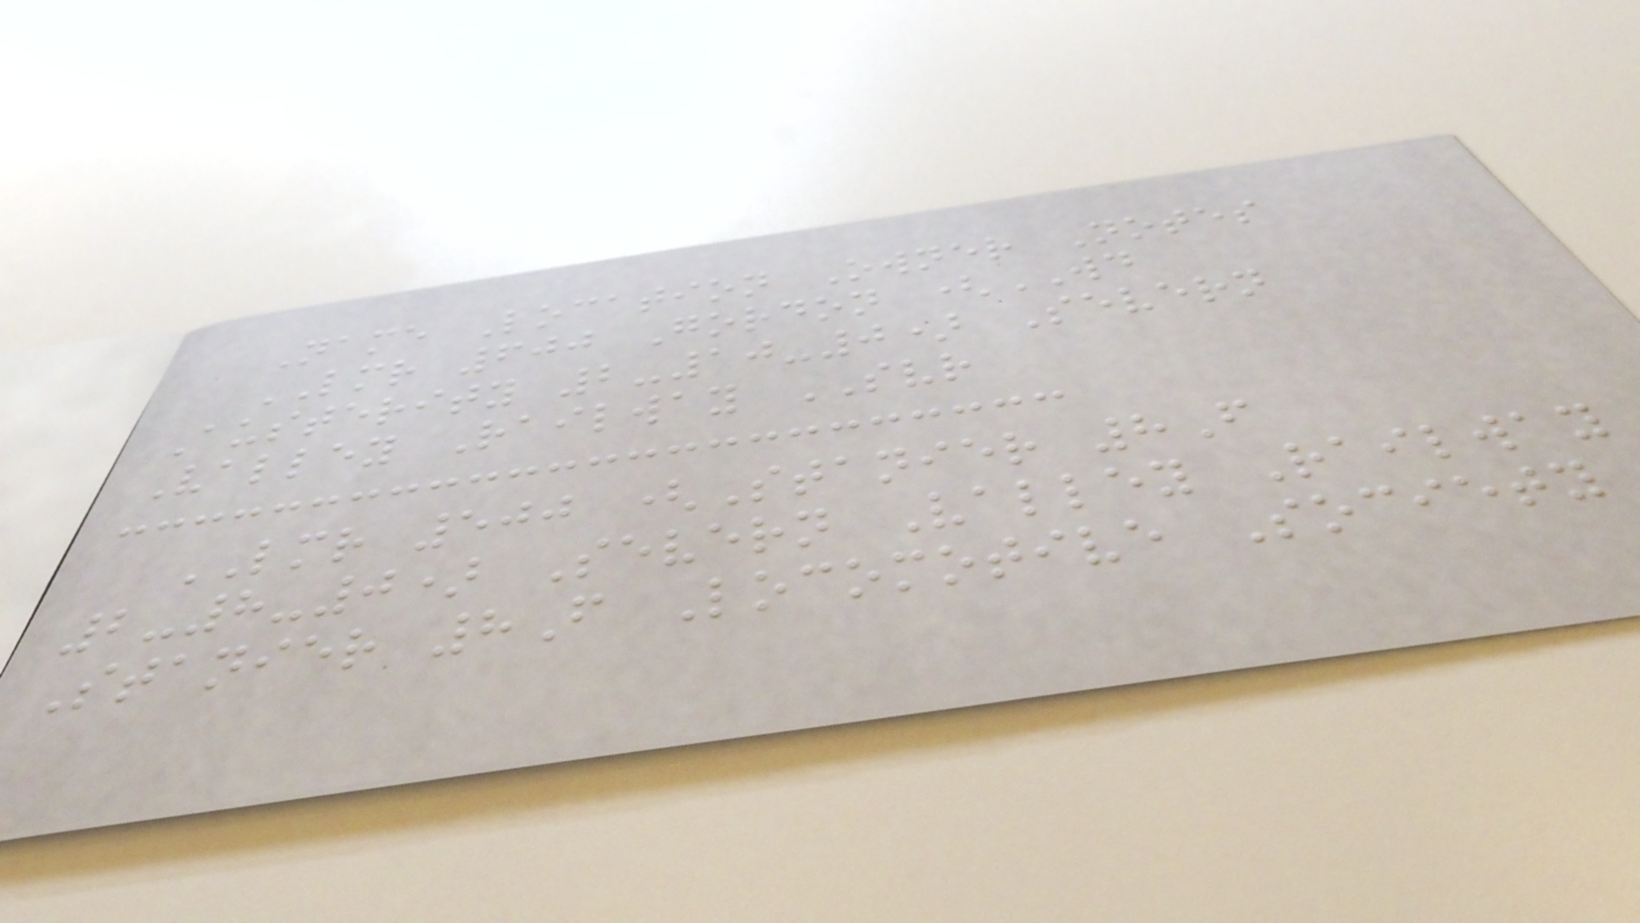Name Location Owner Notes
LMR 600 Gordon (WD
Austerity 2-10-0) Severn
Valley Railway SVR
LMR 500 (Stanier 8F
2-8-0) Severn Valley Railway
Stanier 8F Locomotive Society
